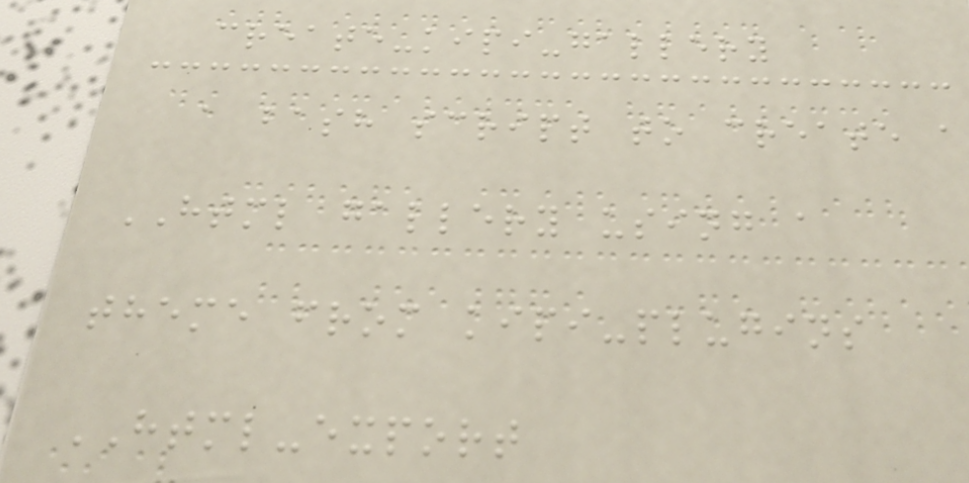create-kipi-gallery
a bash script to create a
HTML gallery using a
theme from kipi-plugins
HTML-export
